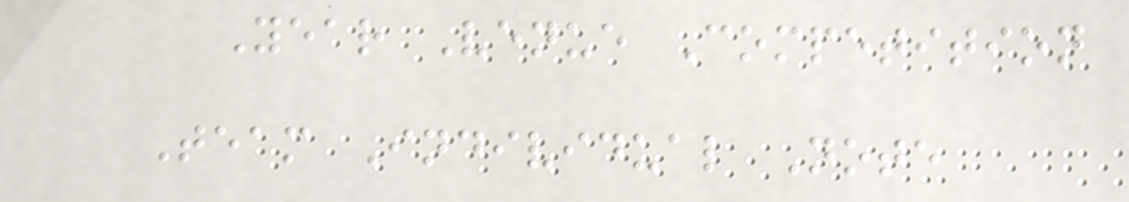Year Venue Competition
Team Individual Note
